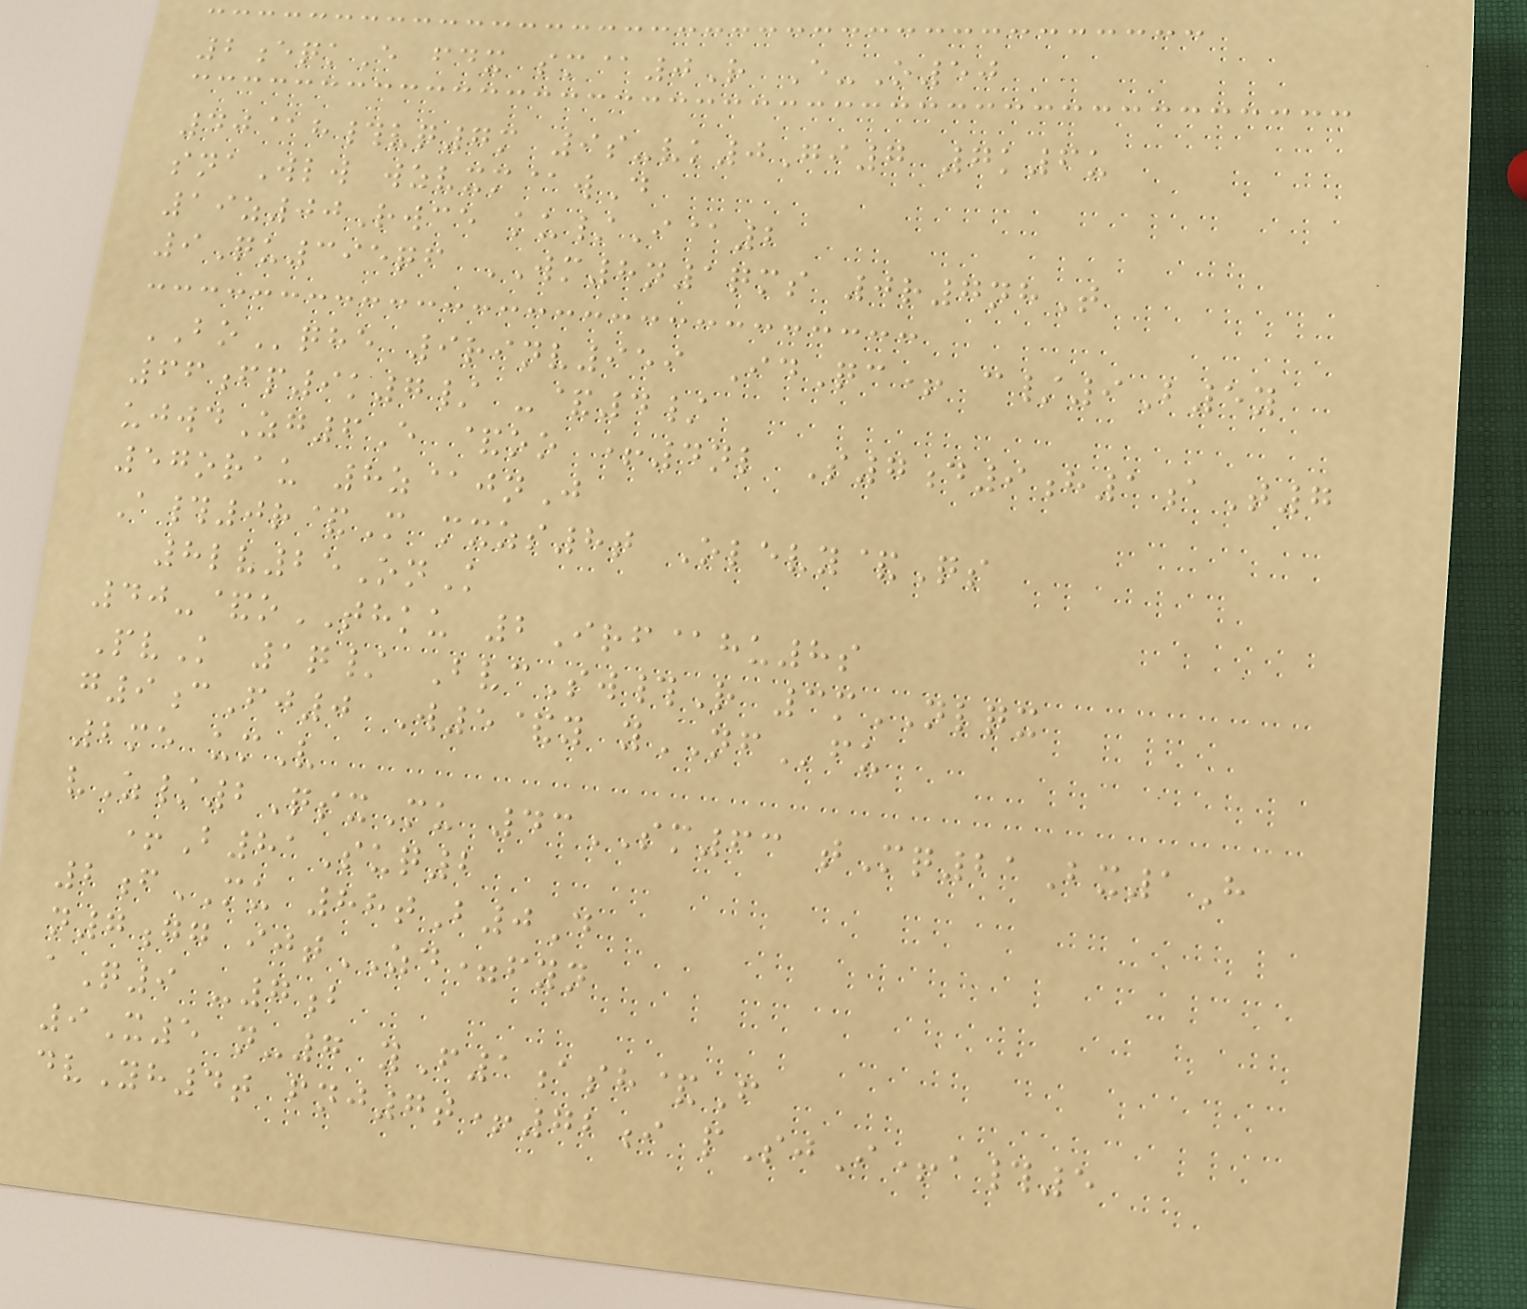2eqkE fdx sm@0R E-O50
40@h#vq7m 9s-vk0Gi7 7k6u
snaWlw wzvxm@wD
19z00Rwce ku/I@2
9Qu395qf WM8n1qms 0r7nhT
BOqhe 9rinv959 IdQc+ c/9B5y
66fp9k7/ -&4/
ujwdZg6E &oo +4nl S7d9h1aT7
57orau 8z@jnJ
A#0r&M mxzs8t Olevy&Qs
8lv25OnK
40-&oTHKU 2Irf@hu8s
PvK 1q/ BvcSw#R 3mNLQX
g9cFj0 W5&y yNFfu
2me umV
vZ/2QsxMu 43SM63 tMq21Bx1H
+B81Suq2
2fMU 88tB0D
n7gg ijtZD=fyn
aQ9 -7b
9X5 n-7 yF1ash&F
dvYh4t fnj7t+72i pSjI+a#5
